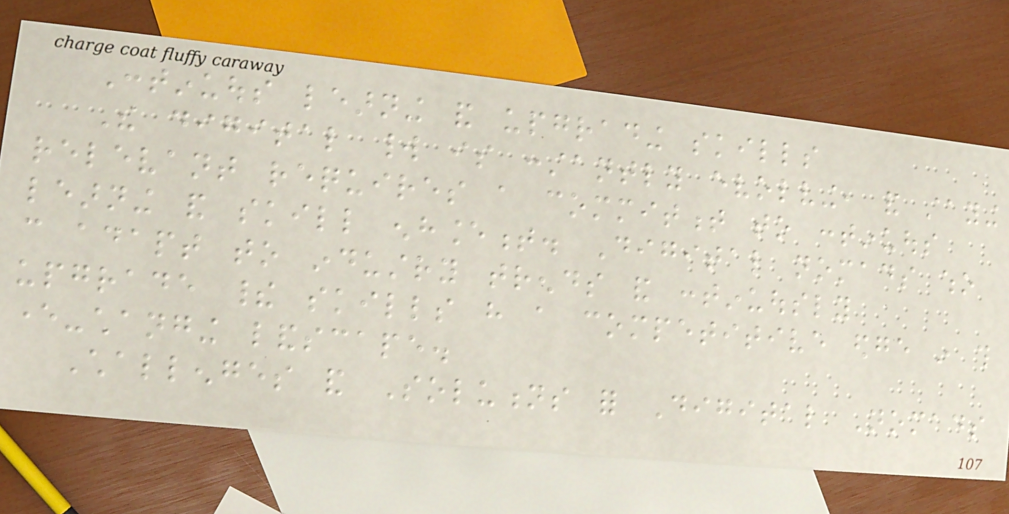Continuous learning and upgrading skills
The digital world is constantly evolving, and staying
relevant requires a commitment to continuous
learning and skill enhancement. Digital nomads who
can adapt to industry trends and continuously
upgrade their skills have a competitive edge in this
ever-changing landscape.
Challenges and Solutions for Digital Nomads
